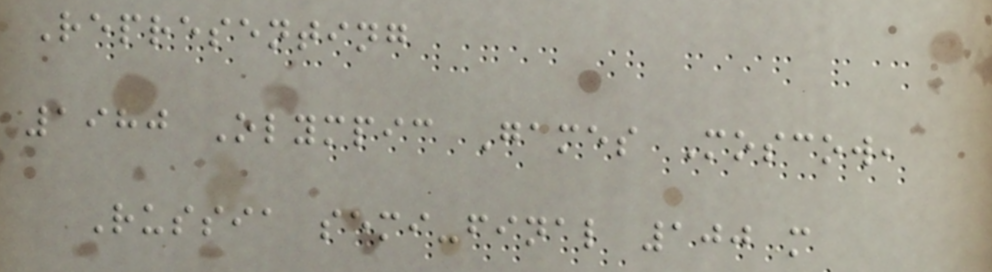Representing
1980 Olympic Games Moscow,
Russia semi-final 100 m
